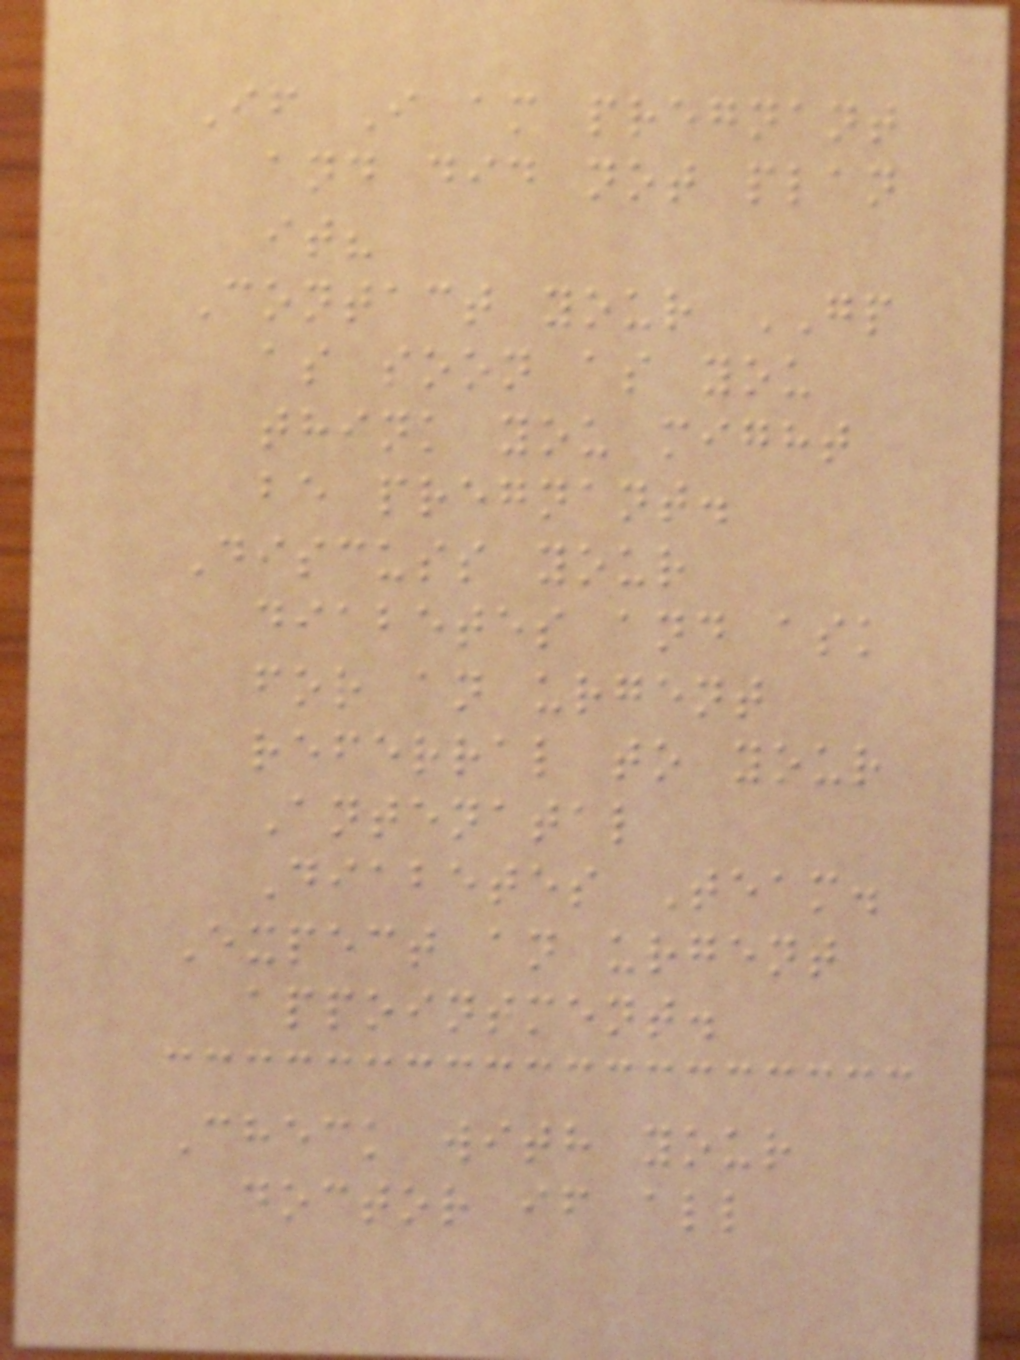If I am pregnant
and did not plan
it?
Contact your GP
as soon as you
think you might
be pregnant.
Discuss your
diabetes and ask
for an urgent
referral to your
Antenatal
Diabetes Team.
Expect an urgent
appointment.
Check with your
doctor if all
